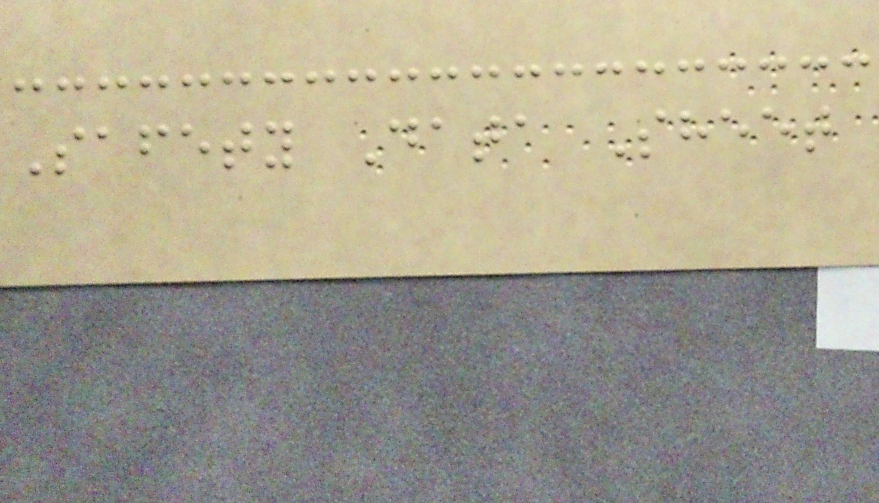Safety Data Sheet
